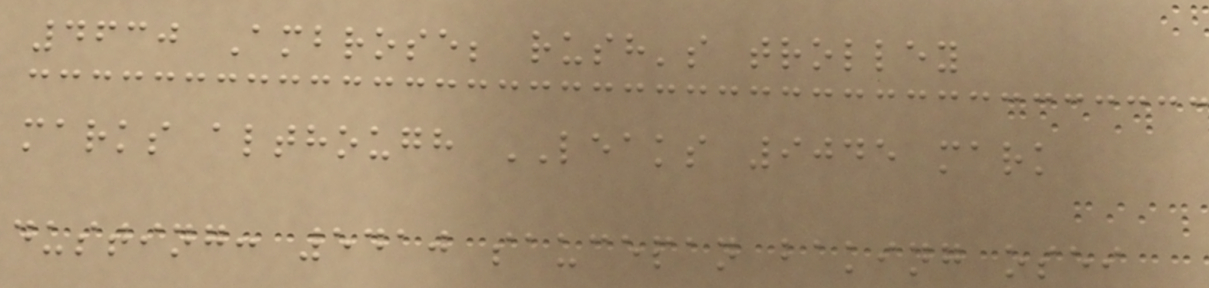4630 Ambrose; rush's trolley
marks although LEAKS 9045 mark
dusting: 5410 saucepan baking osei
